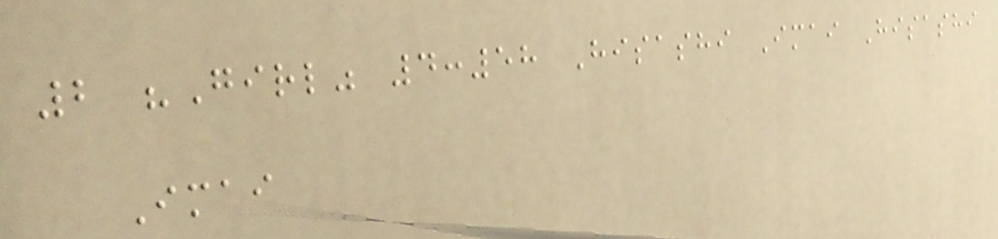2 "Girl" 4:58 Hisashi Imai Hisashi
Imai
